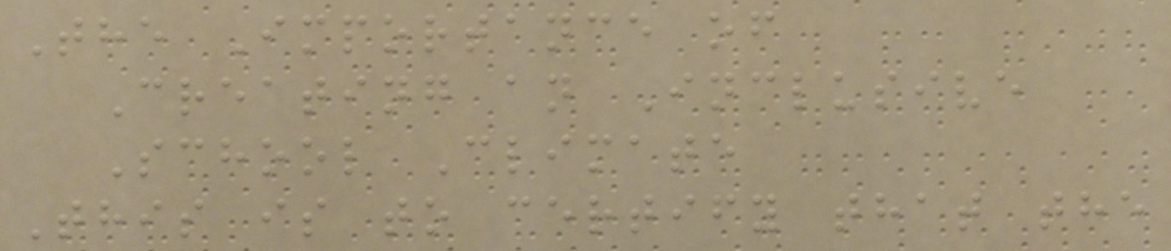The Importance of
Creating an Inclusive
School Climate
This is to certify that the
